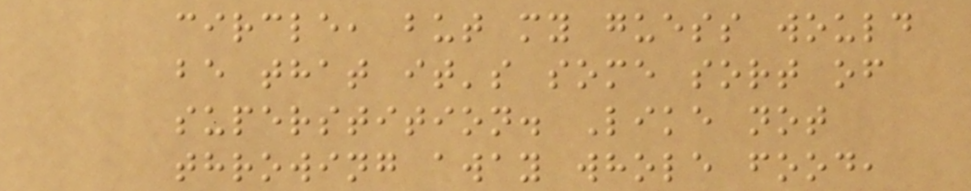circle, but my guess would
be that it's some sort of
superstition. Like not
throwing away whole food,
